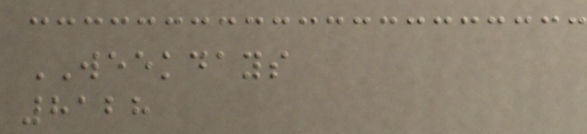WEEKDAYS
8128
